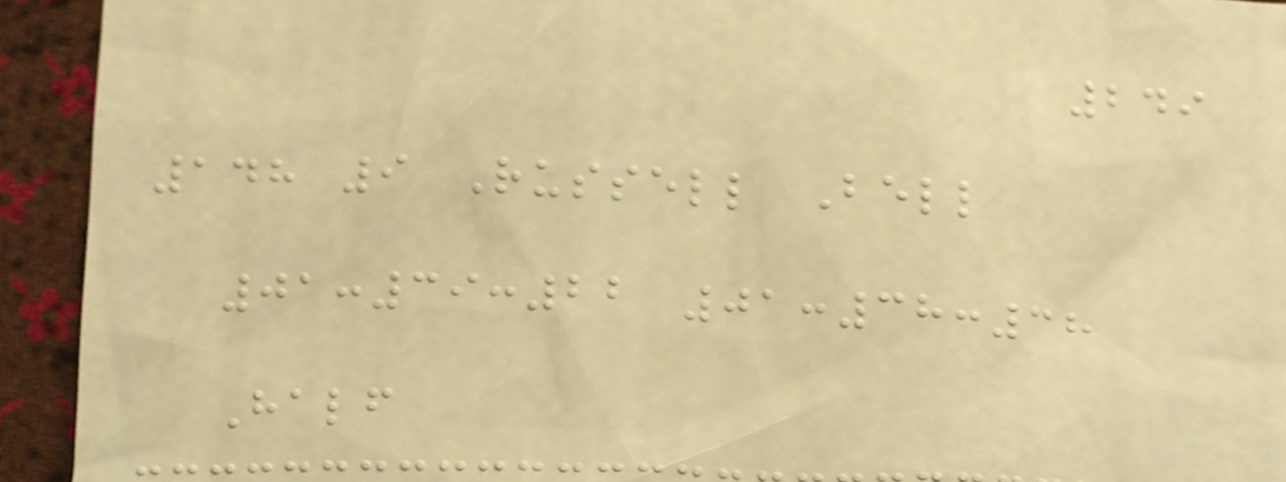249
148 9 Russell Bell
01:39:22 01:38:38
Half
